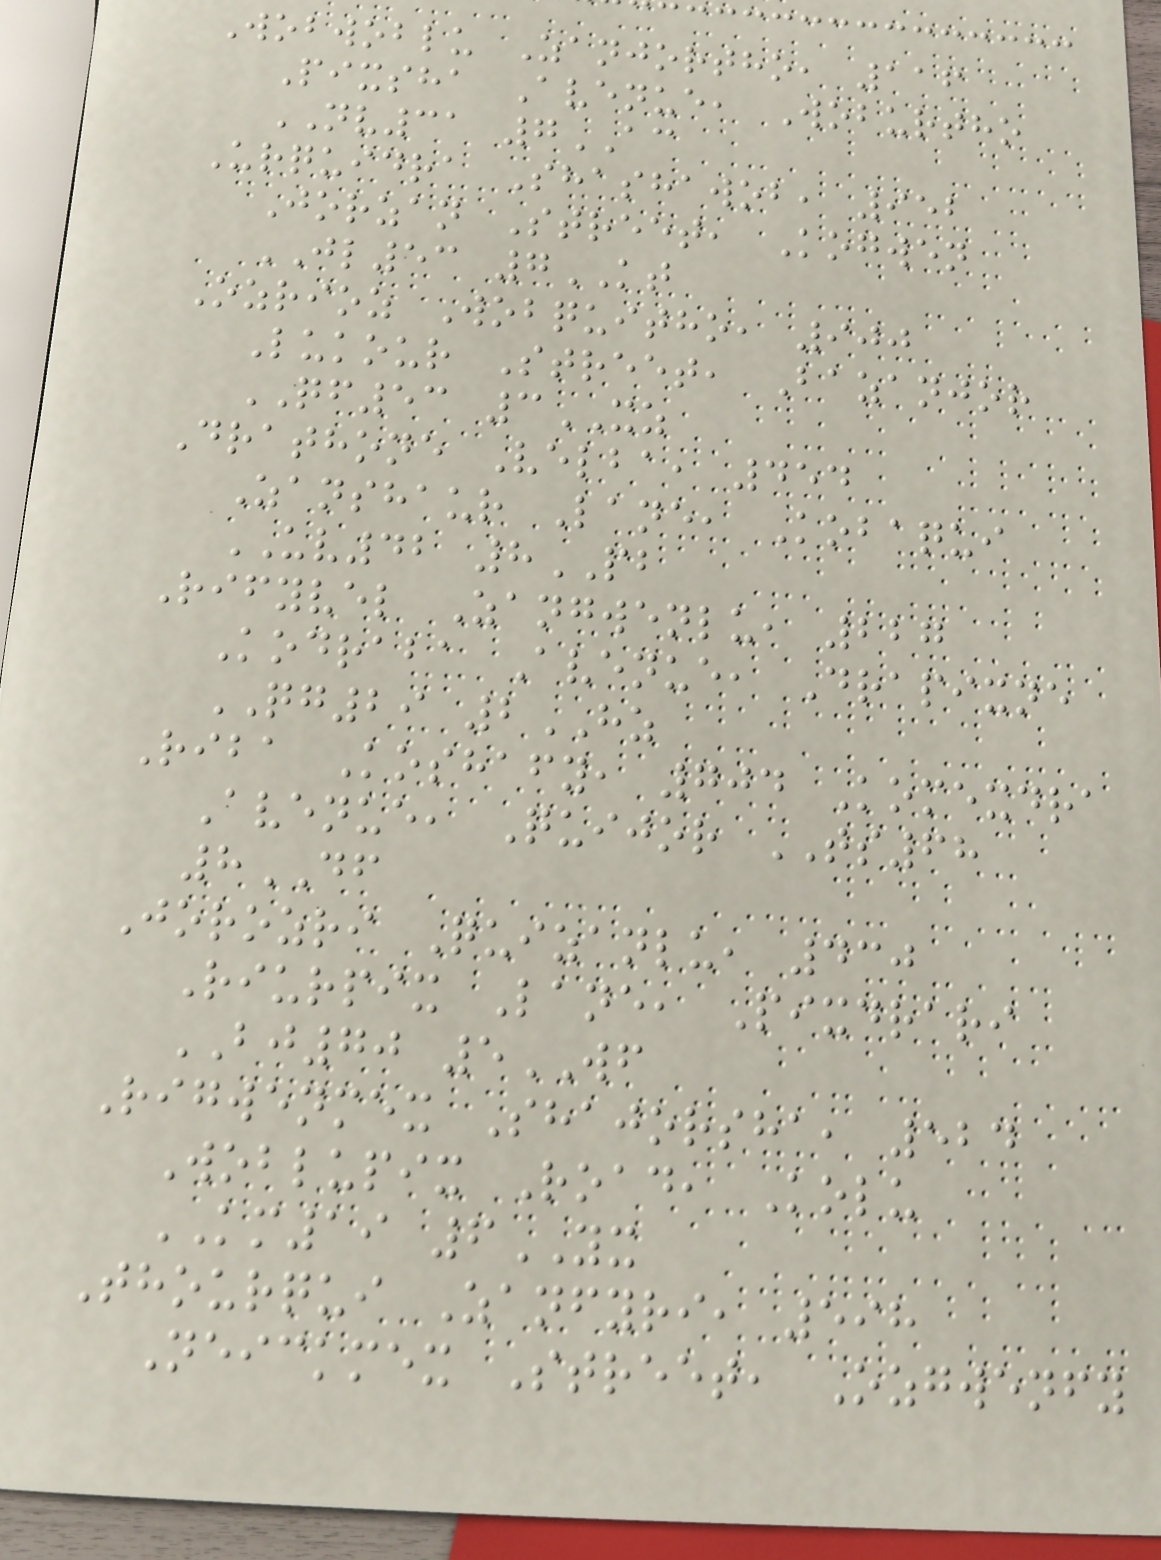Wobwoblu Zanjortho, 116
Pixsha Avenue, Woburtho
NV31 7AC
Urquidra Shashawob, 952
Jorzan Street, Kogwen
JL53 7KT
Ozrioz Wobquitho, 900
Lukour Street, Bazanjor
QF53 3XZ
Drathone Velba, 454
Zanshaur Lane, Kobaqui
UV42 8PB
Rifyvel Zangwenlu, 227
Kodraba Avenue, Drapixne
QG29 2HZ
Riba Koshafy, 704 Komexdra
Avenue, Quijor TS68
8DF
Jorozri Quizanlu, 430
Riurpix Lane, Pixdrari
BJ70 5WF
Rigwenmex Shajorsha, 524
Woblupix Road, Kolu
KM19 6YX
Thourqui Zanfyri, 598
Neickmex Street, Ozgwenfy
